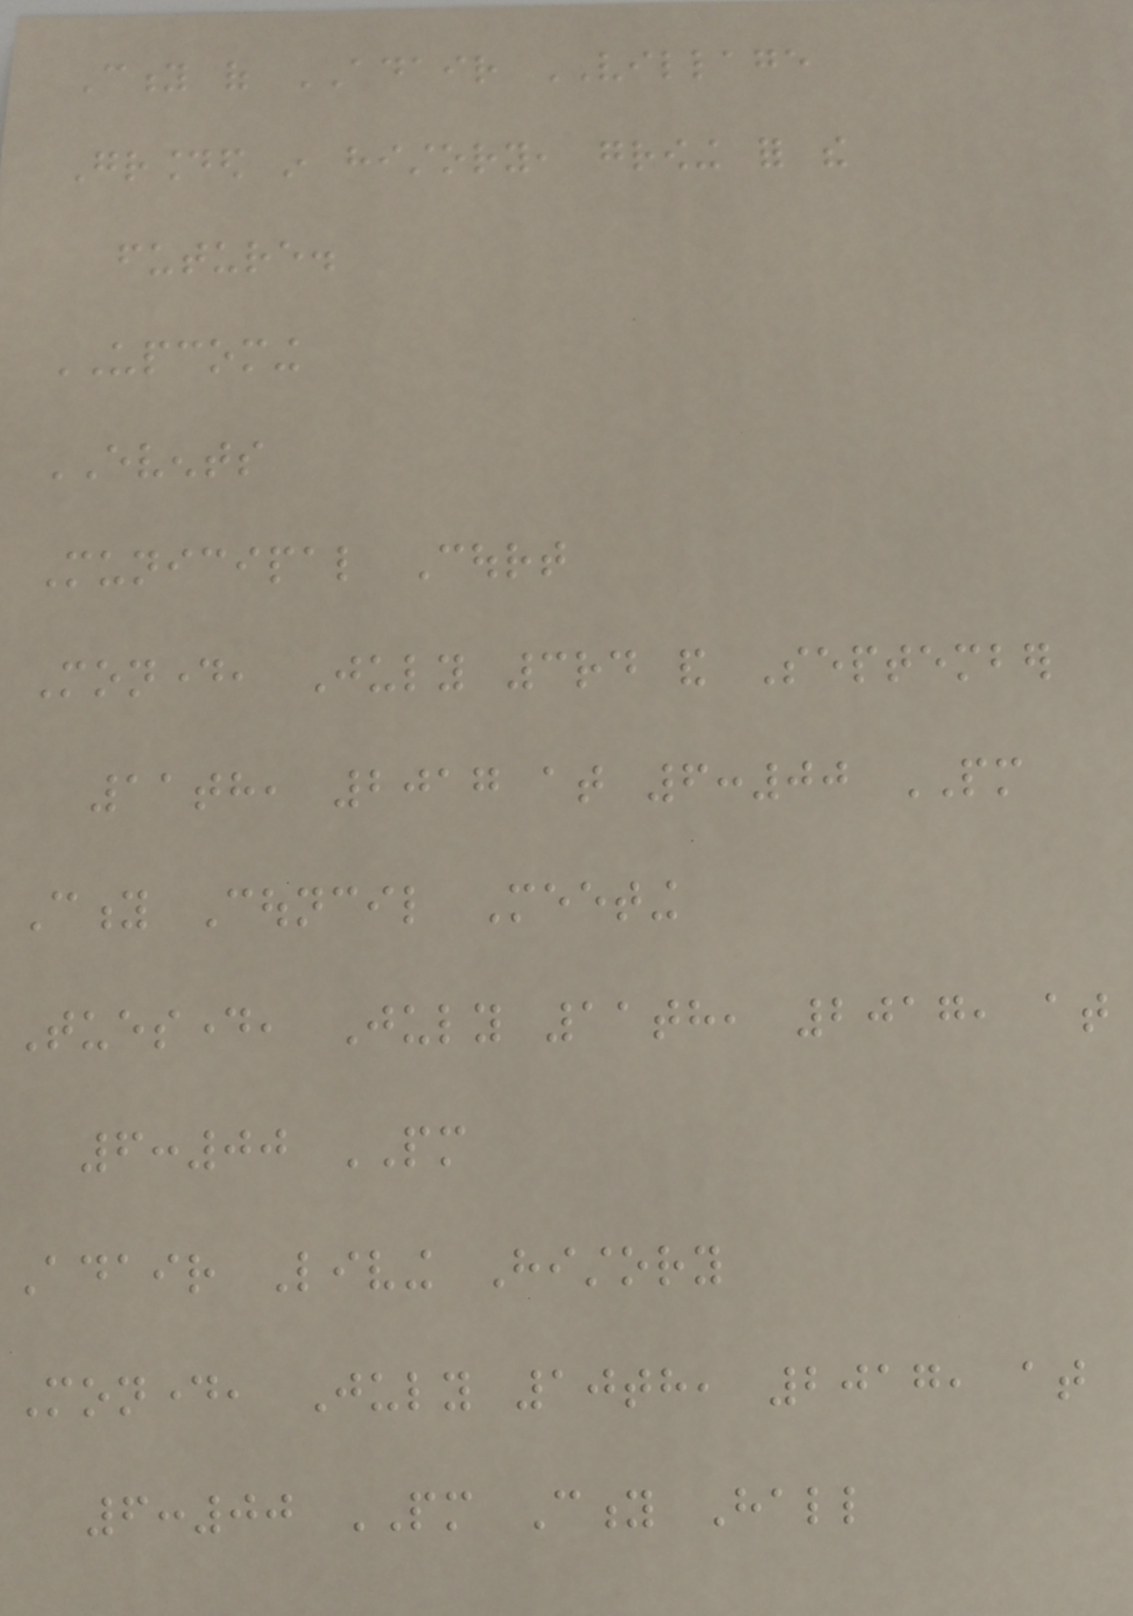City of ADAIR VILLAGE
Grounded in history, growing for the
future.
UPCOMING
EVENTS
Municipal Court
Monday, July 3rd and September
11th, 2017 at 6:00 PM
City Council Meeting
Tuesday, July 11th, 2017, at
6:00 PM
Adair Living History
Monday, July 10th, 2017, at
6:00 PM City Hall
